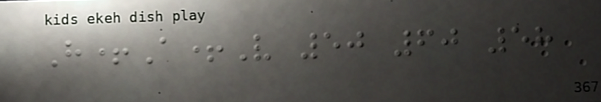H+A+V 50 60 58
